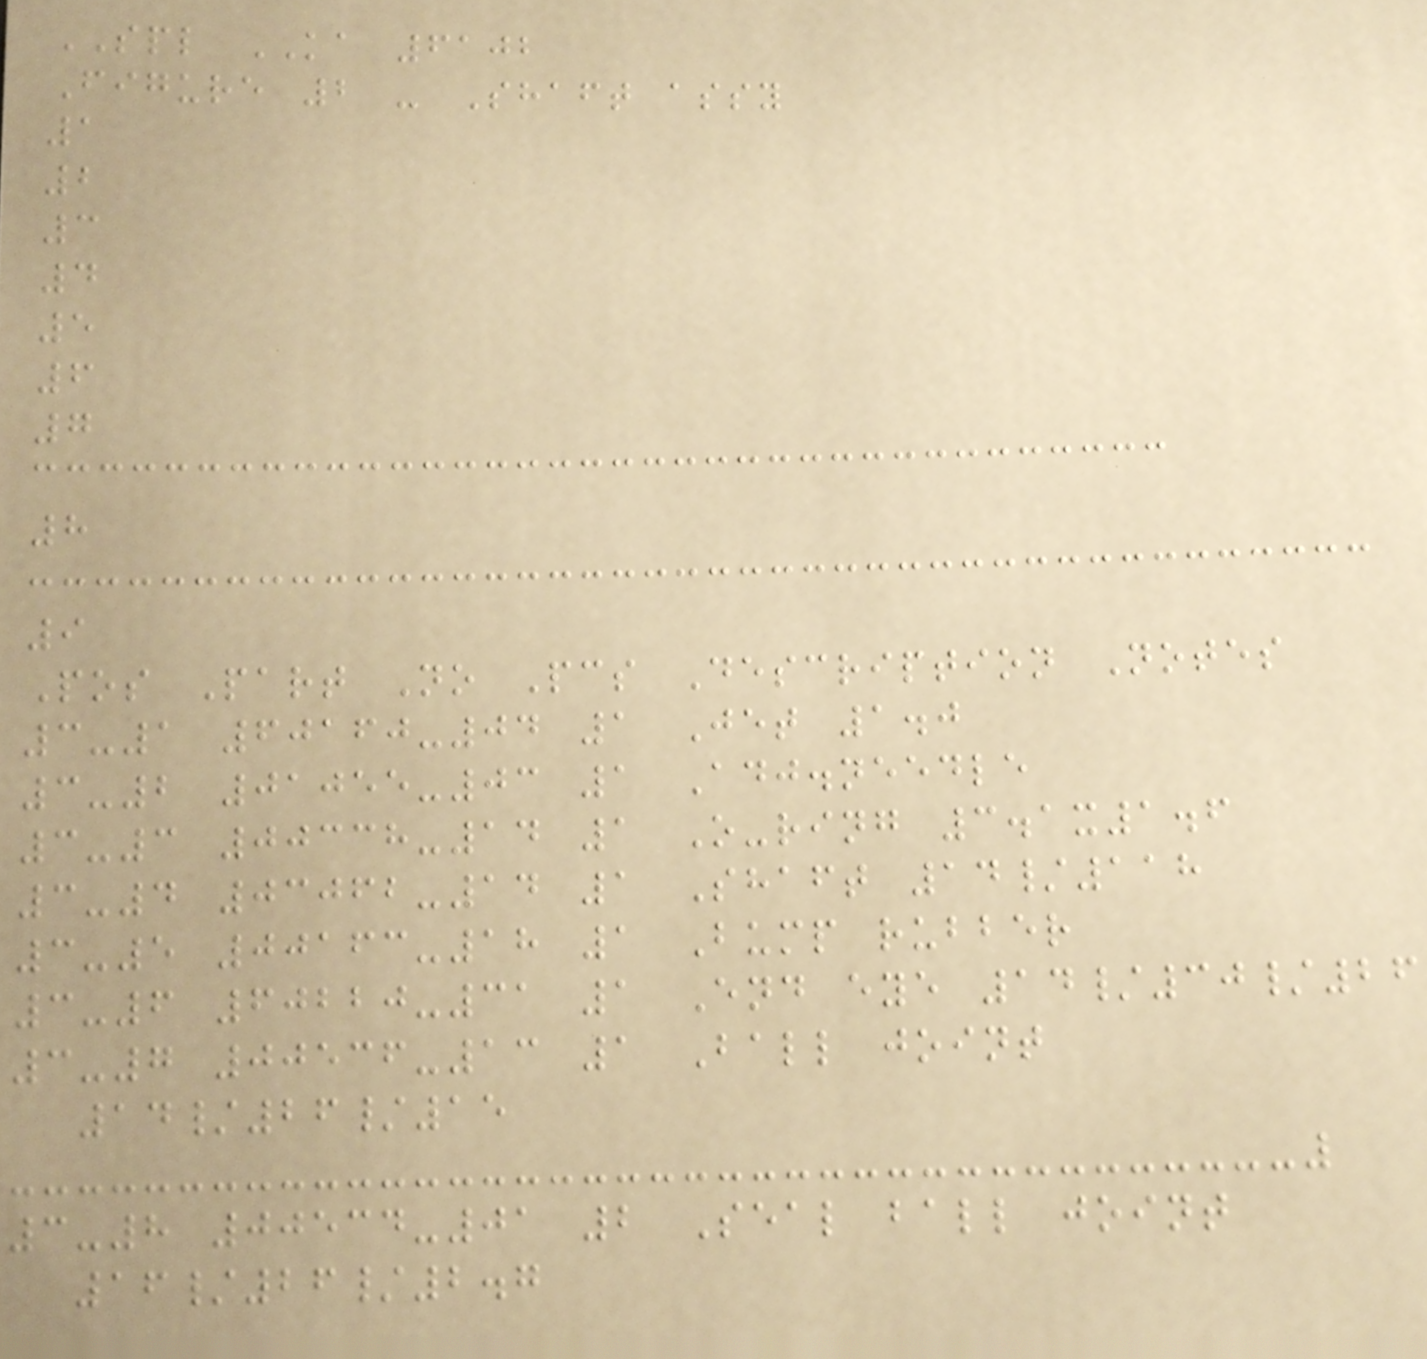SPL KA 6102
Figure 2 - Shaft assy
1
2
3
4
5
6
7
8
9
Pos Part No Pcs Description Notes
3-1 60160-04 1 Jet 1.0
3-2 01055-03 1 Adj.needle
3-3 00338-14 1 O-ring 3.1x1.6
3-4 03062-14 1 Shaft 14/118
3-5 00163-18 1 Bump rubber
3-6 60220-31 1 End eye 14/30/26
3-7 00536-13 1 Ball joint
14/26/15
3-8 00534-01 2 Seal ball joint
16/26/2.7
